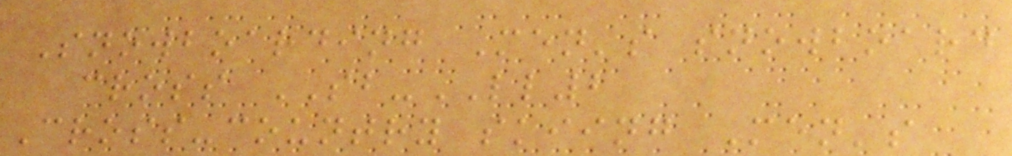Snowboarding Men's snowboard
cross SB-LL2
Cross-country skiing Men's
